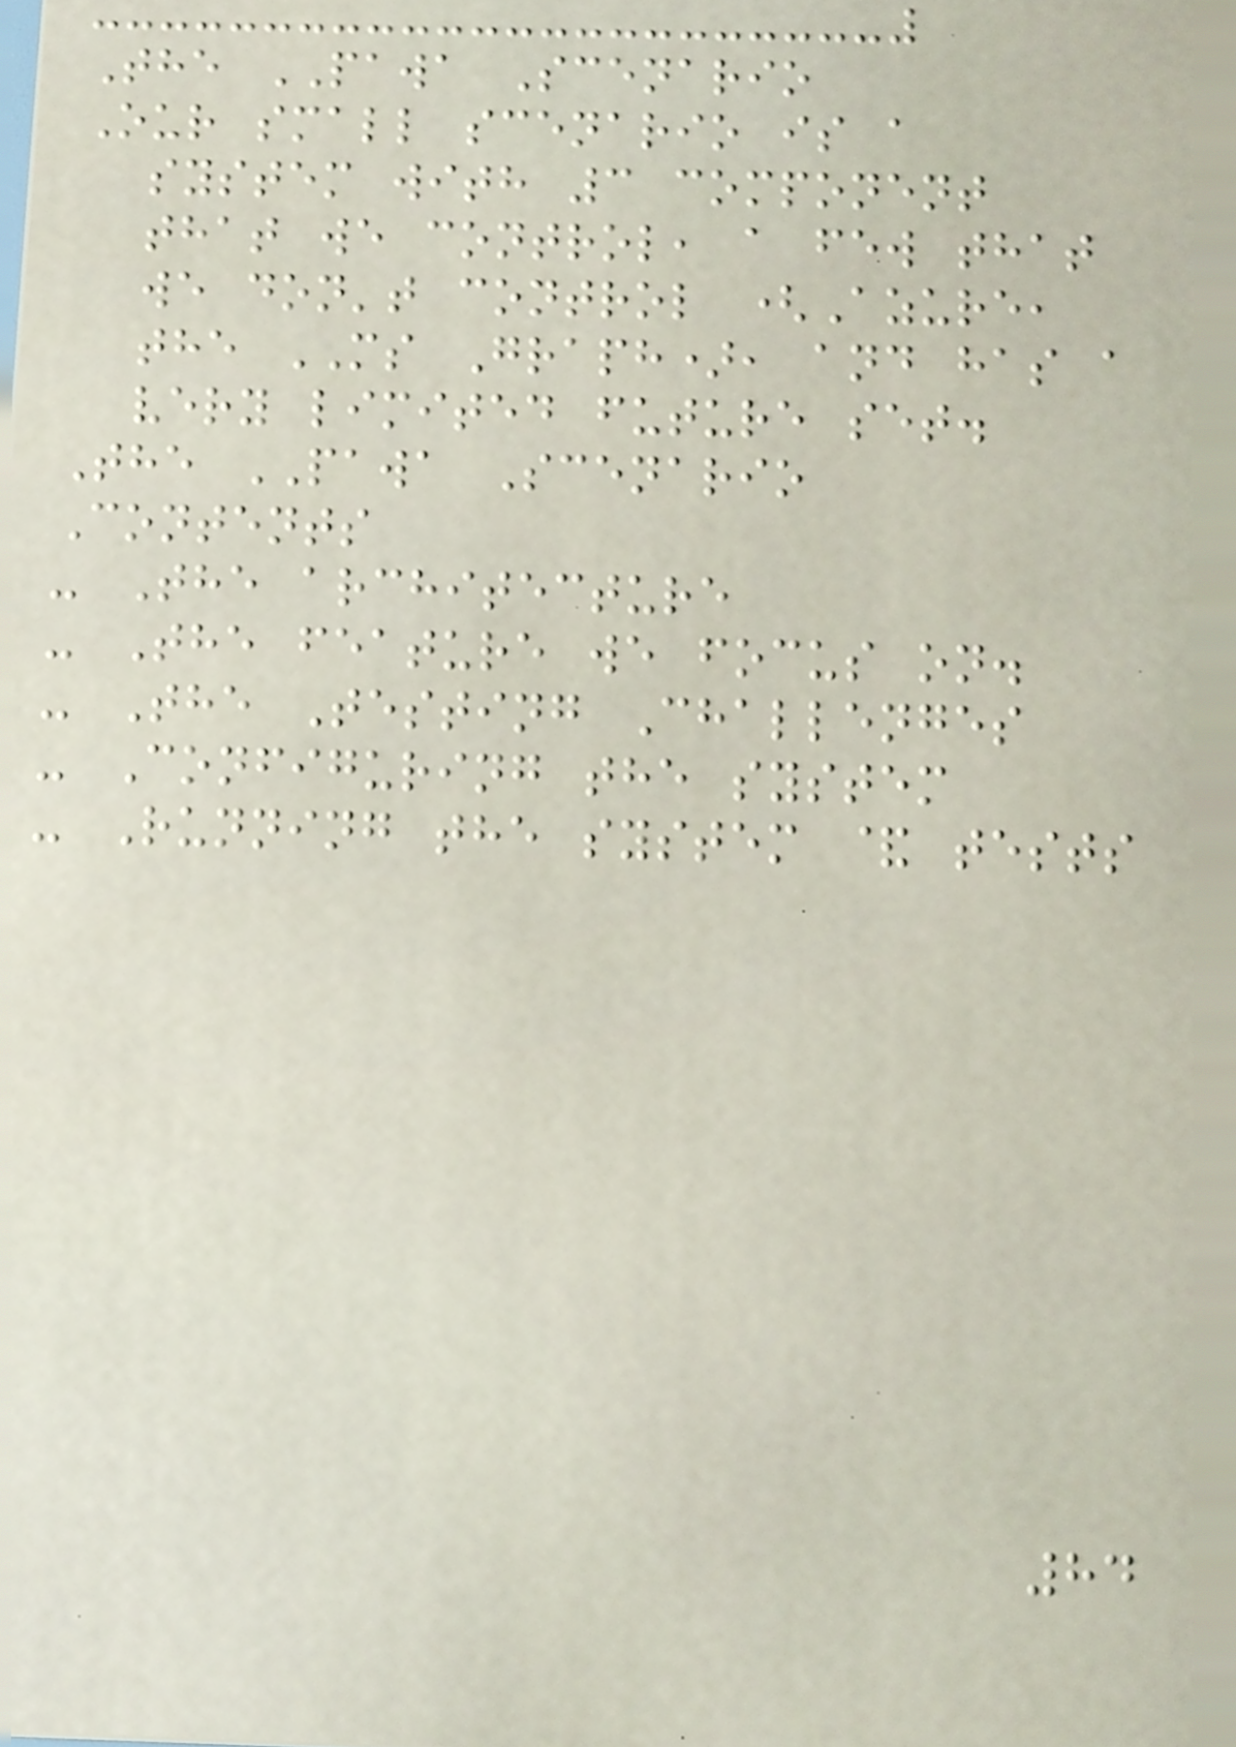The PAWA Scenario
Our small scenario is a
system with 3 component
that we control, a few that
we don't control (Azure,
the MS Graph), and has a
very limited future set.
The PAWA Scenario
Contents
- The architecture
- The feature we focus on.
- The Testing Challenges
- Configuring the system
- Running the system & tests
84
